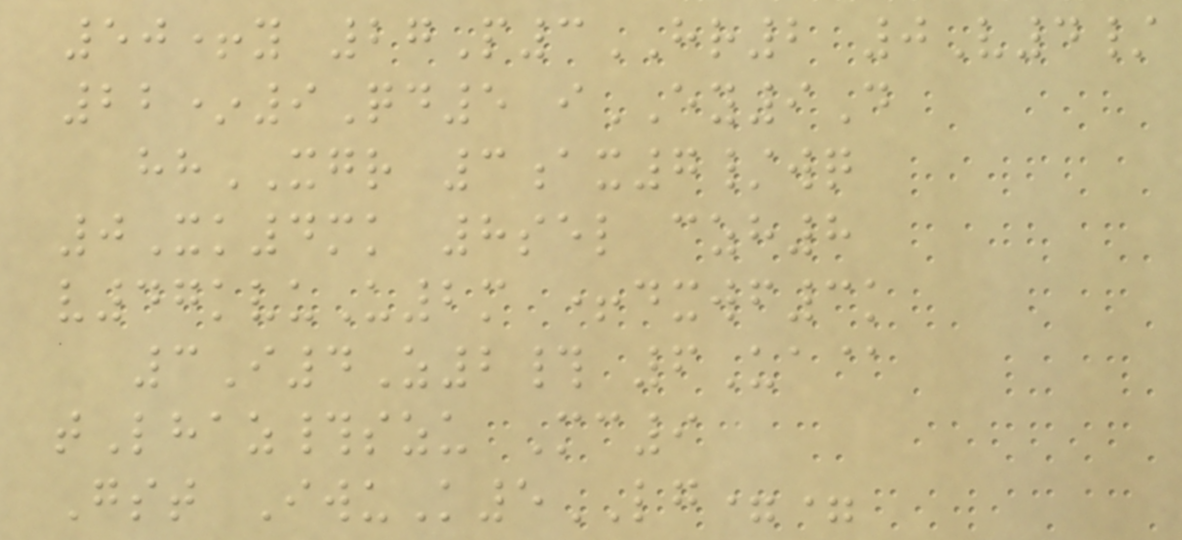50+y 27P3HR2 0V4/
22*9Qd5 iEY9D
hhXGR 3ax7/wq
0Xk4mk 8sel czh8
v47kvuU2m +dxwf3k
3I4Z2# 6Ua@
tLhaz#szu Mc9
Gst IwuK5LG==
